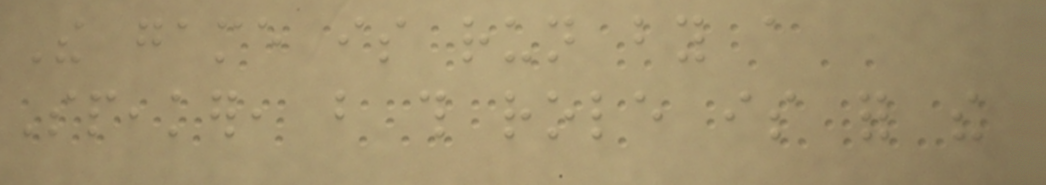The game is run by a
Speaker, but this role is for the
